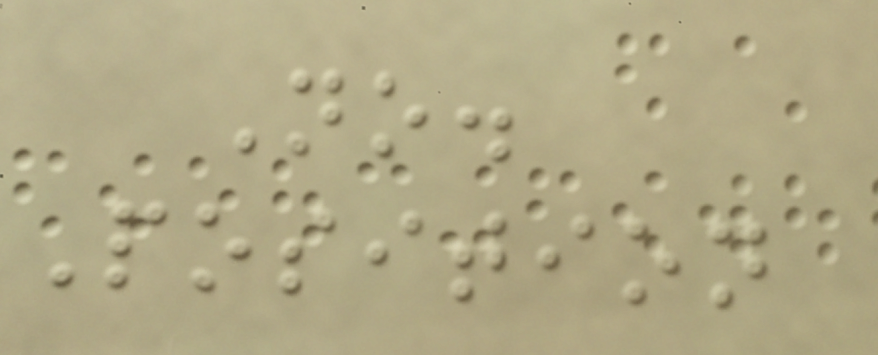No.
Position
